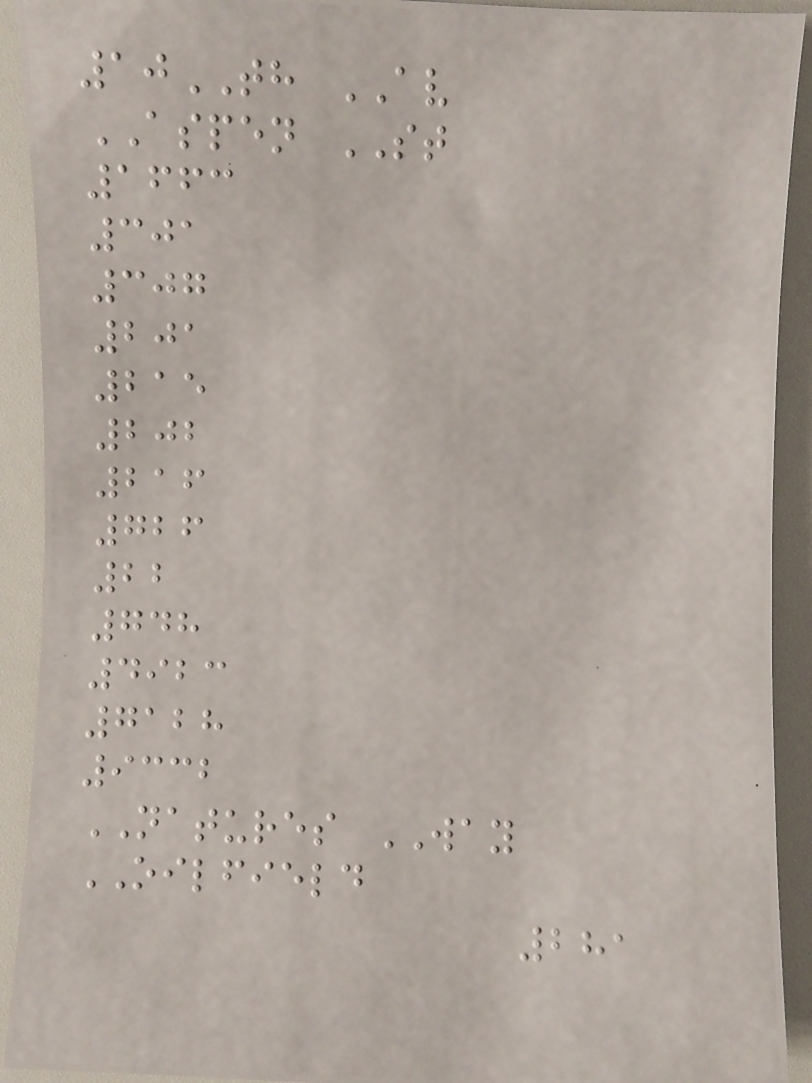10TH AV
ASPEN ST
1663
301
307
201
215
202
216
726
22
748
4923
7128
9332
NATURES WAY
OILFIELD
281
